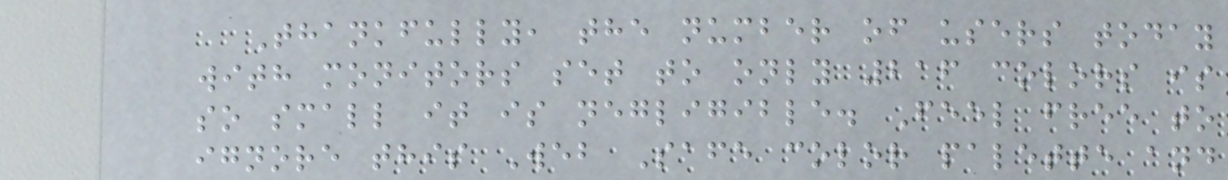Thankfully, the number of users today
with monitors set to only 216 colors is
so small it is negligible. Feel free to
ignore this Web Safe color palette and
